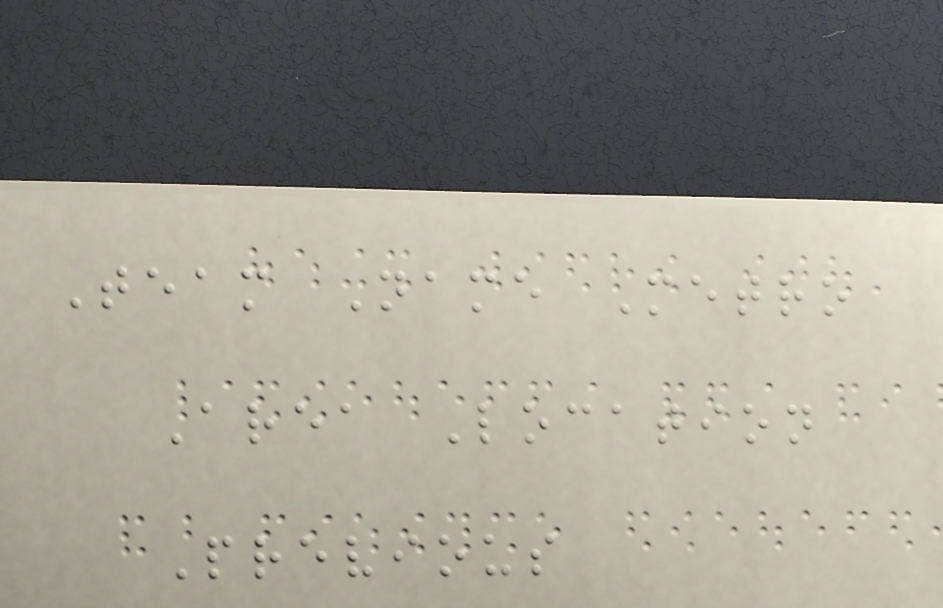Team Name Metro
Area Location
Previous
